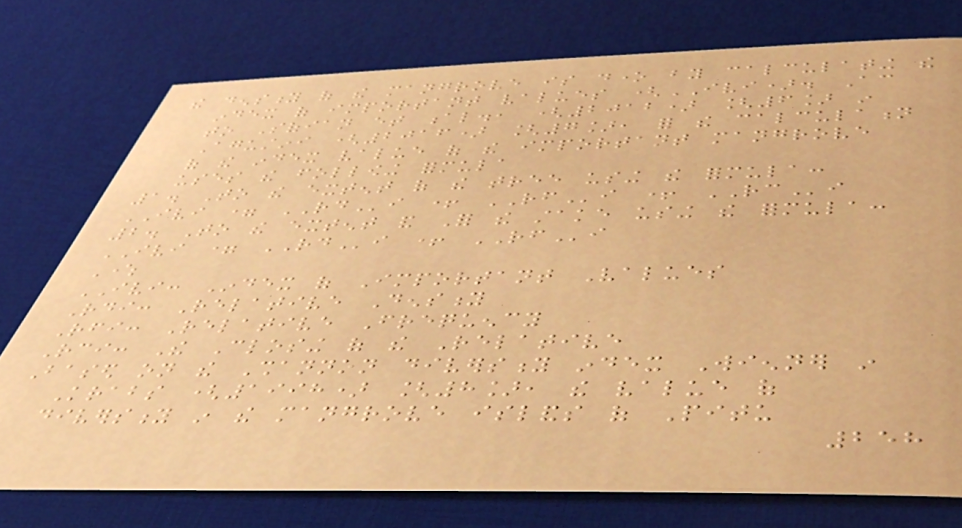the density of the mangrove is done by calculating the
index of important values (IVI). According
to Sofian et al., (2012) [6] in
Agustini (2016) [7], for the calculation
of the index value of the important mangrove
uses the following formula
1. To the extent of the tree using the formula:
IVI = RDi + RFi + RCi
2. To the extent and For the stake using the formula:
IVI = RDi + RFi
Where
IVI: Index of Important Values
Rdi: Relative Density
Rfi: Relative Frequency
Rci: The Closing of the Relative
Based on the Shannon diversity index Wienner in
Krabs (1998) [8], the value of
diversity in the mangrove islands of Pitu
258
